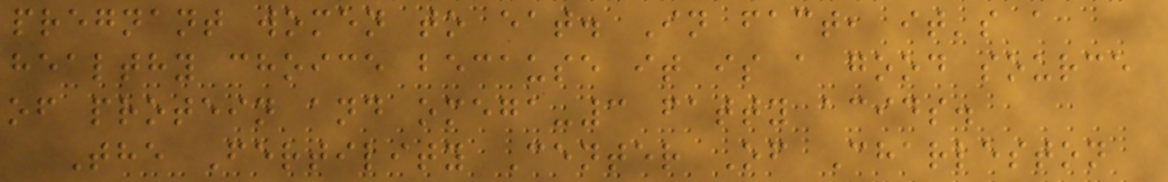pregnant women to eat. In fact, it's a
healthy choice because it is a good source
of protein and omega-3 fatty acids.
The Fertility Center Of Charleston
